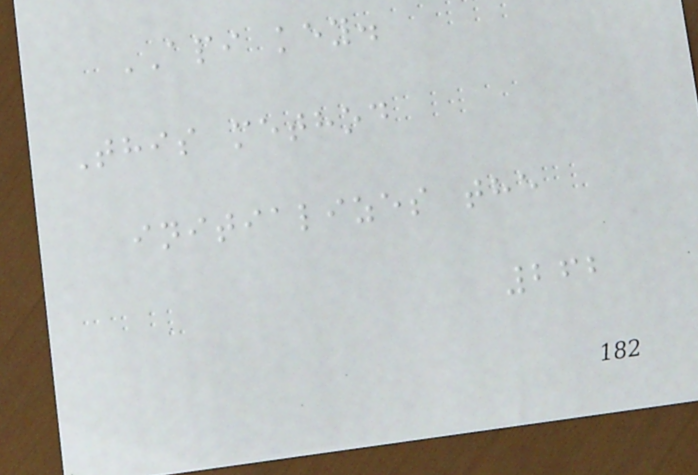API key.
This method
initializes the
262
